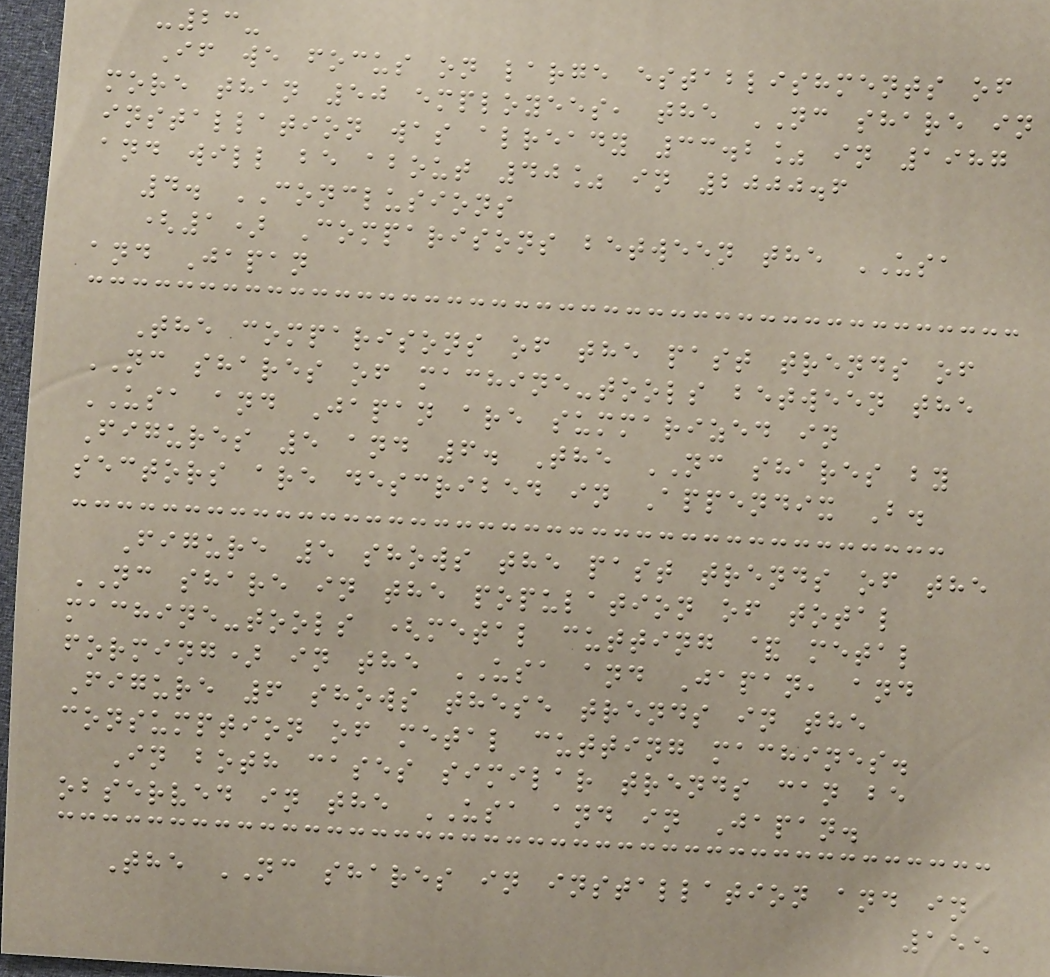-23-
If we focus on large establishments of
more than 50 employees, the NC share in
installation was already 33.2% in 1987
and will be about 40% in 2000.6
4. CONCLUSIONS
(1) Comparisons between the USA
and Japan
The comparisons of the past trends of
NC shares of machine-tools between the
USA and Japan are summarized in
Figures 5 and 6. The NC shares by
sectors are described in Appendix B.
Figure 5 shows the past trends of the
NC share in the population of total
machine-tools (metal cutting & metal
forming) in the USA and Japan, and
Figure 6 shows these trends in the
consumption of metal cutting machines.
In both cases similar trends can be
observed in the USA and in Japan.
The NC shares in installation and in
155
